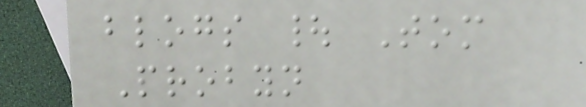blogs | Tom
Probyn
